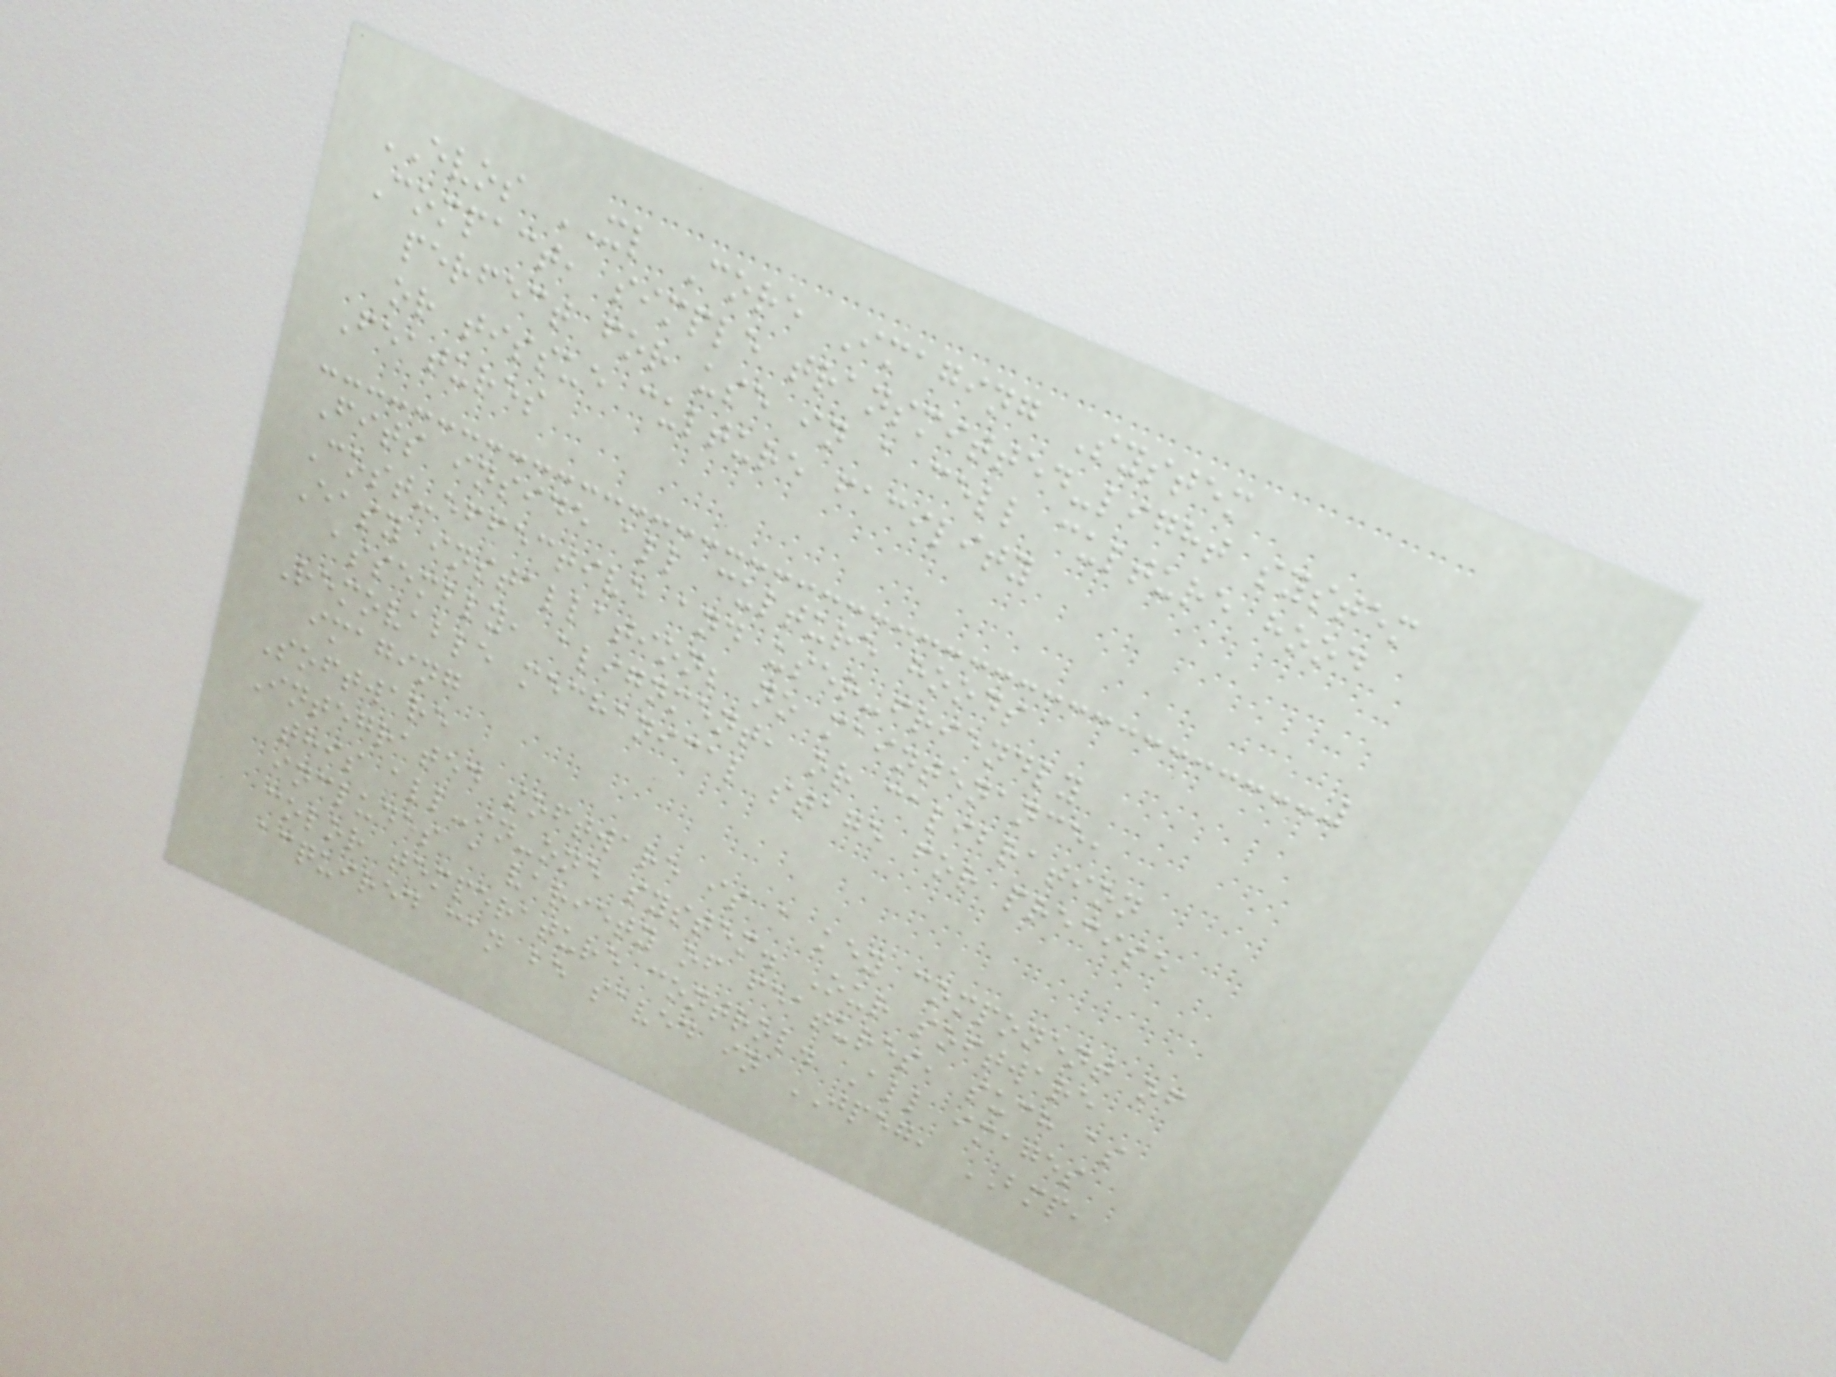EVOS XL Core Imaging System
Compact, simple transmitted-light system
perfect for use in a cell culture hood
or tissue culture facility
Features
Fits inside all culture hoods
Cost-effective and user-friendly
Easy installation; no maintenance,
assembly, alignment, or calibration
Removable mechanical stage for precise
imaging
Software
Integrated software is a key component of
this all-in-one system. Our software
includes a variety of features, such as
color temperature control. All images
acquired can be saved in JPEG, BMP,
